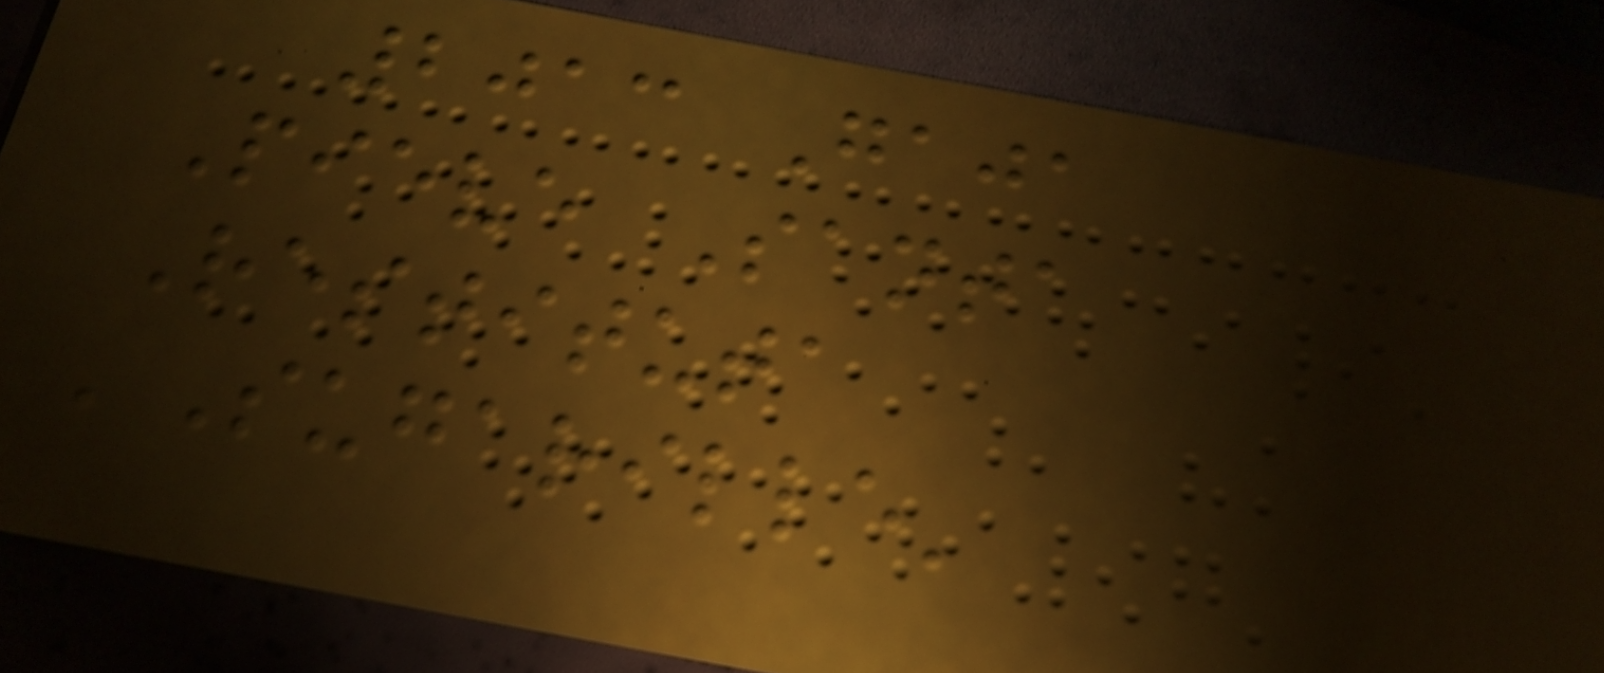2013 Gaja
Pieve Santa
Restituta
'Sugarille'
